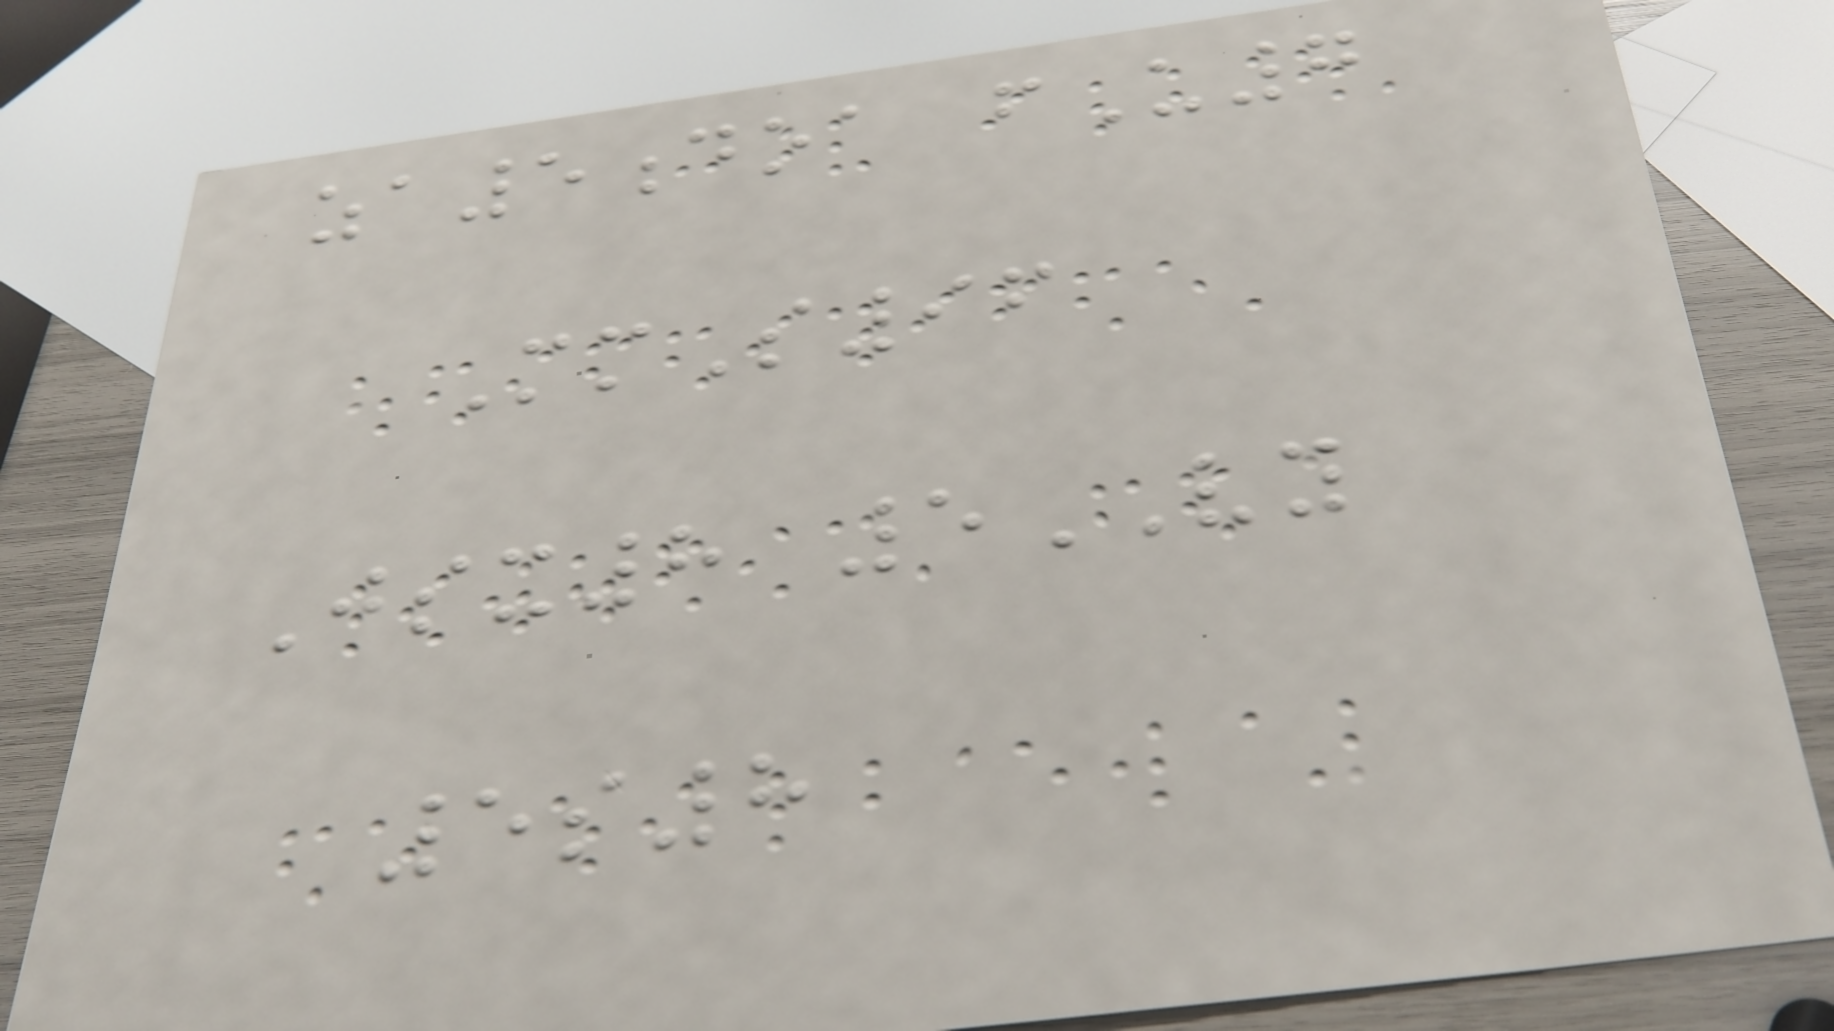za5doa fU7
MmS96
Jsx8 5VY
5s8
